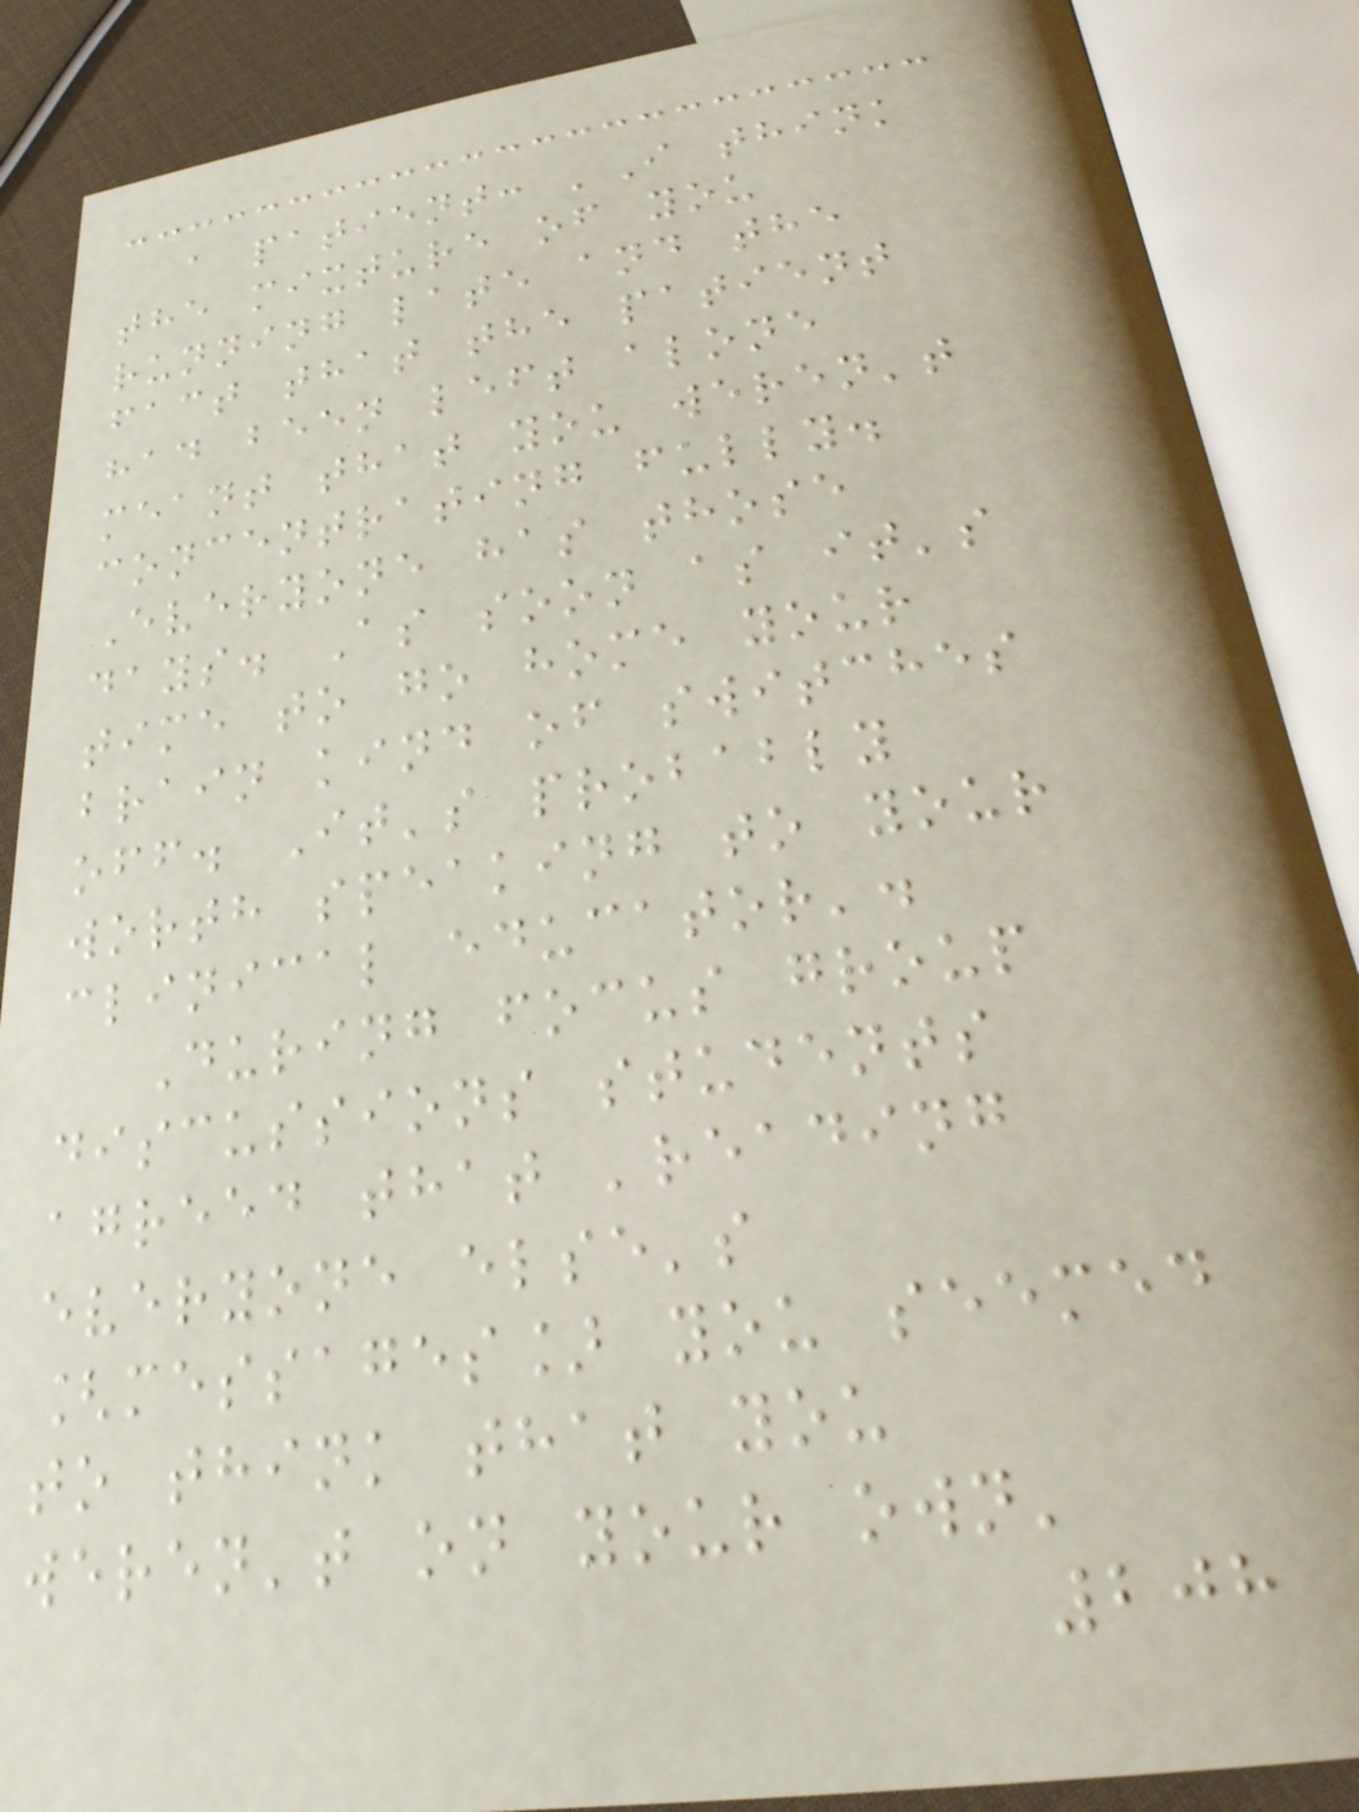a patient: 'I think
the mixture of you
running late and the
fact that the patient
had been left alone
meant that you weren't
concentrating fully.
Everyone has those
days. As soon as it's
time to go home your
brain kind of switches
off. It's probably
worth speaking to your
clinical educator'.
During focus group
discussions students
agreed that 'reading
everyone else's
[messages] you seemed
to think that you
weren't on your own'
208
